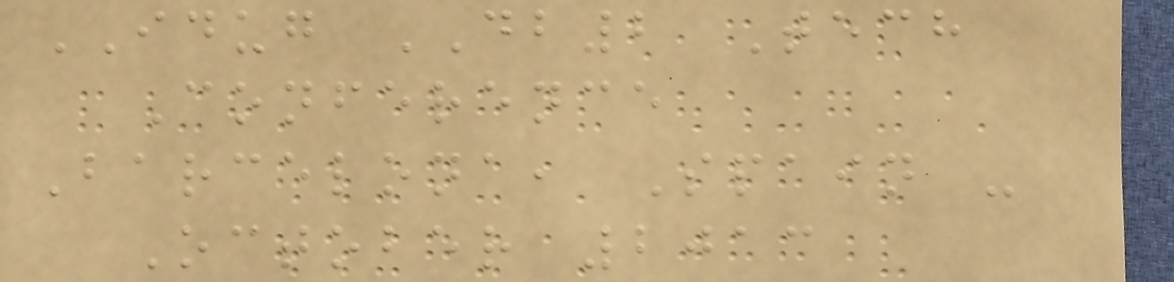IDUG DB2 Tech
Conference
Barcelona, Spain -
October 2013
